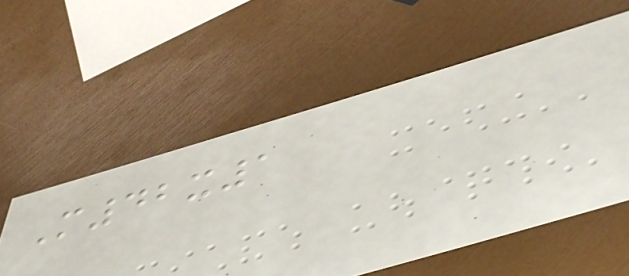M42x1
